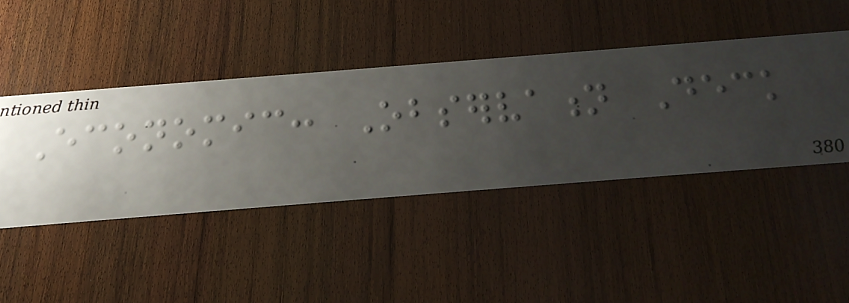Economic: Observation Deck
